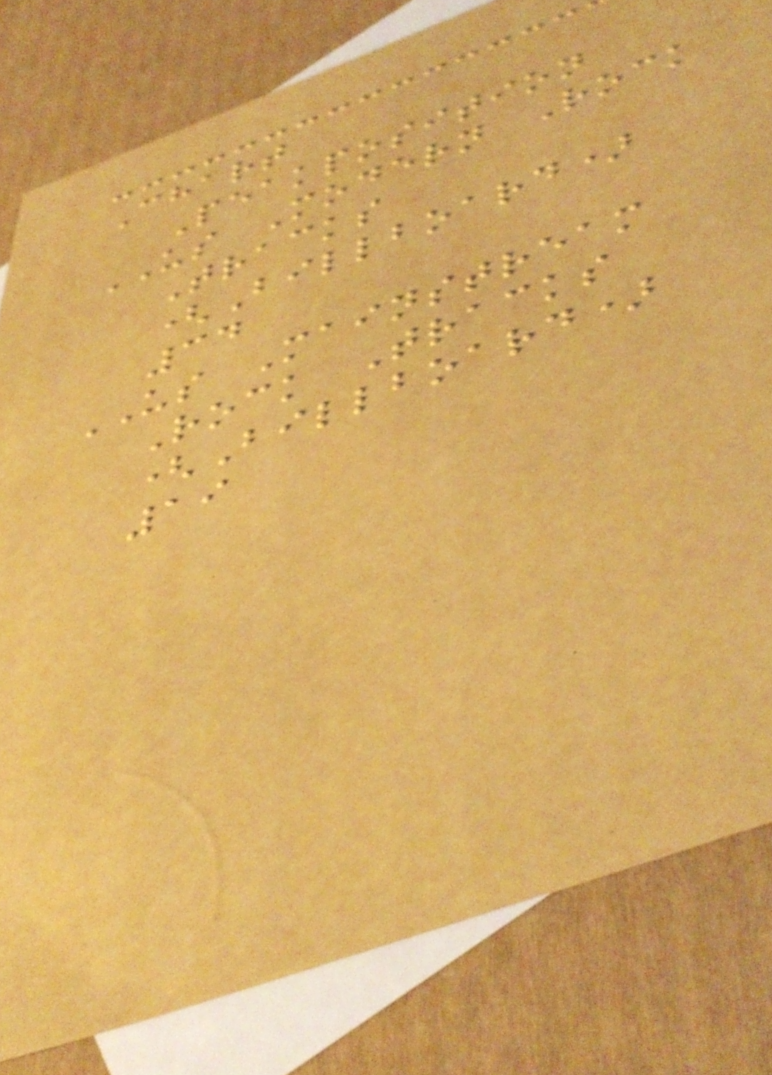Chart
Peakposition
US Modern Rock
Tracks
(Billboard)
34
US Mainstream
Rock Tracks
(Billboard)
19
